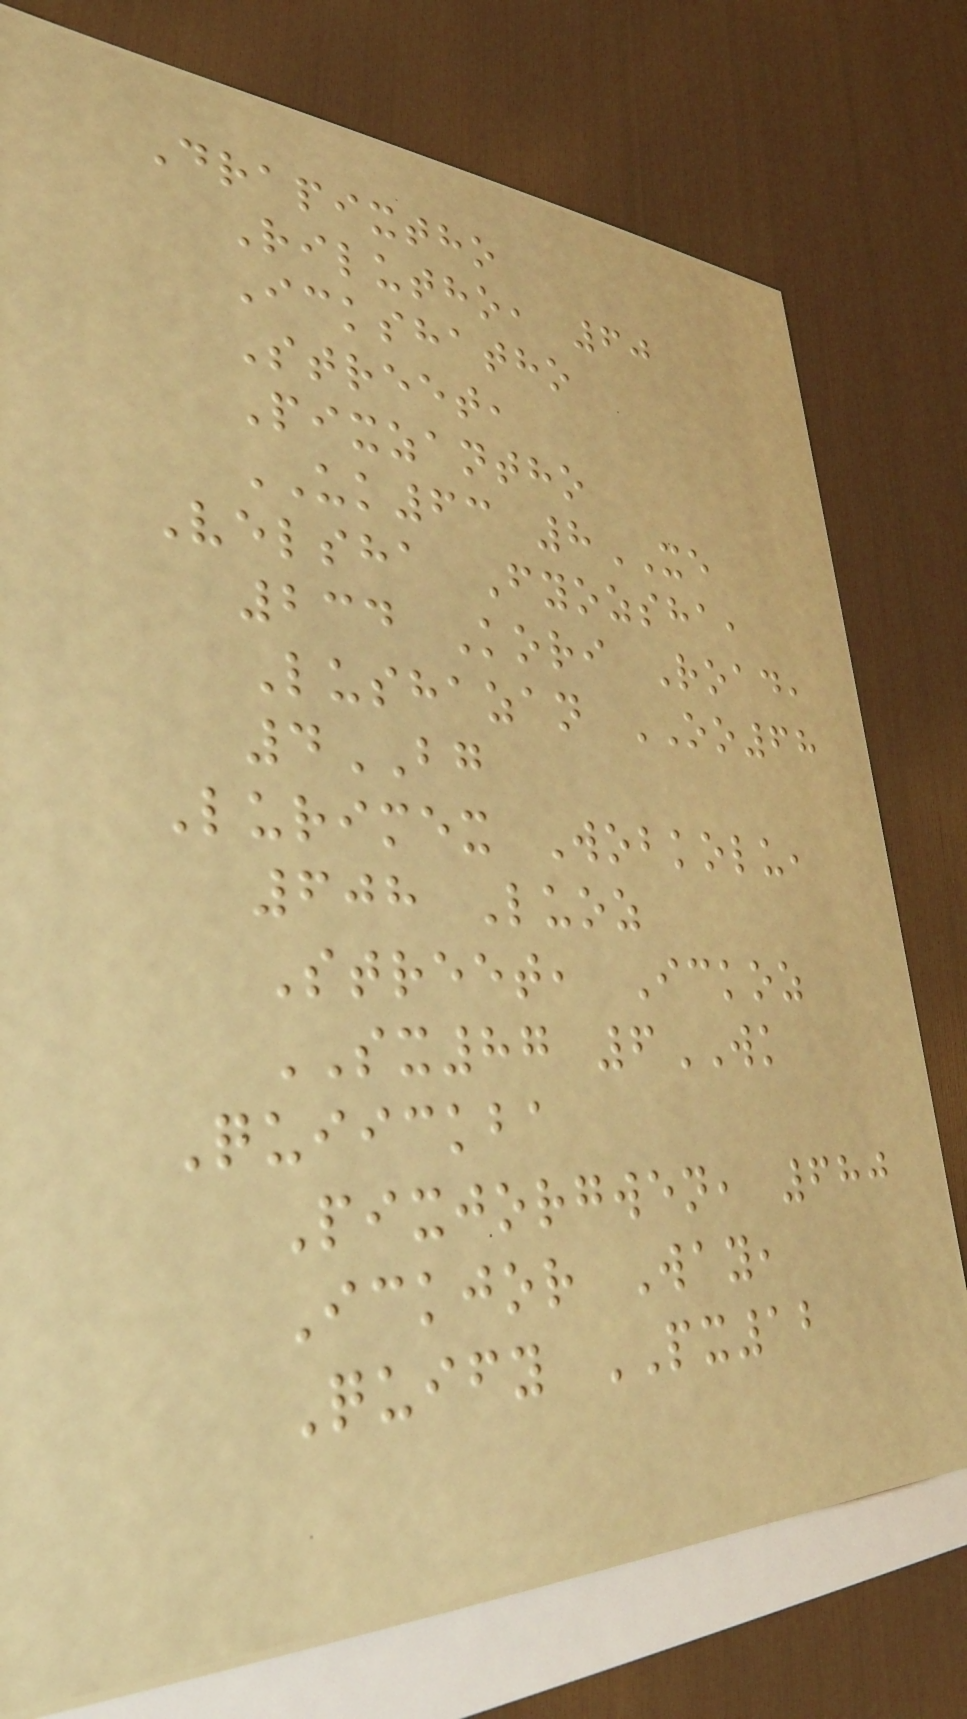Drapixtho
Rilutho, 60
Ickshatho
Street,
Pixzantho
UK63 8XE
Velsha Fyozsha,
234 Kori Road,
Lushazan OO68
4BG
Lurimex Wobkolu,
608 Luoz
Street, Ickoz
SX87 6WK
Quiickba
Pixjorgwen, 680
Ickjor Way,
Quify PX12
